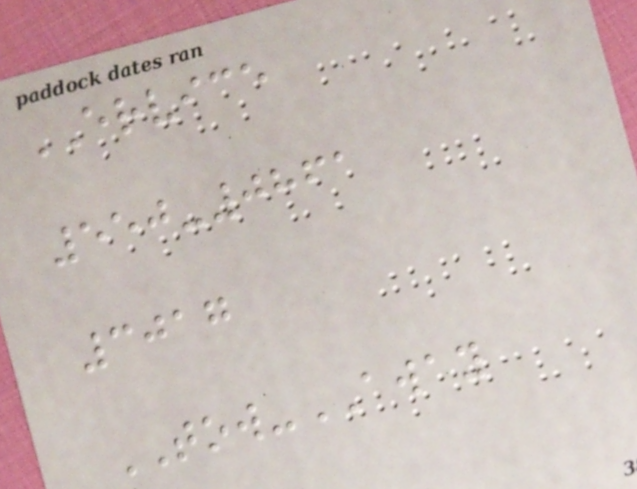ERVICE
550-0861
3017
TOW-AWAY
